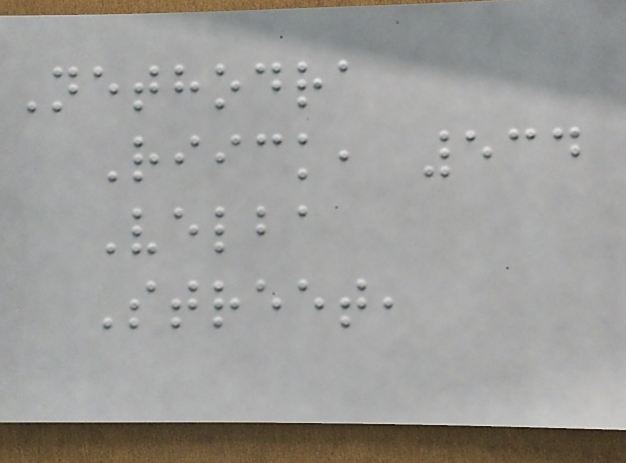Nethodra
Riick, 534
Velba
Street,
